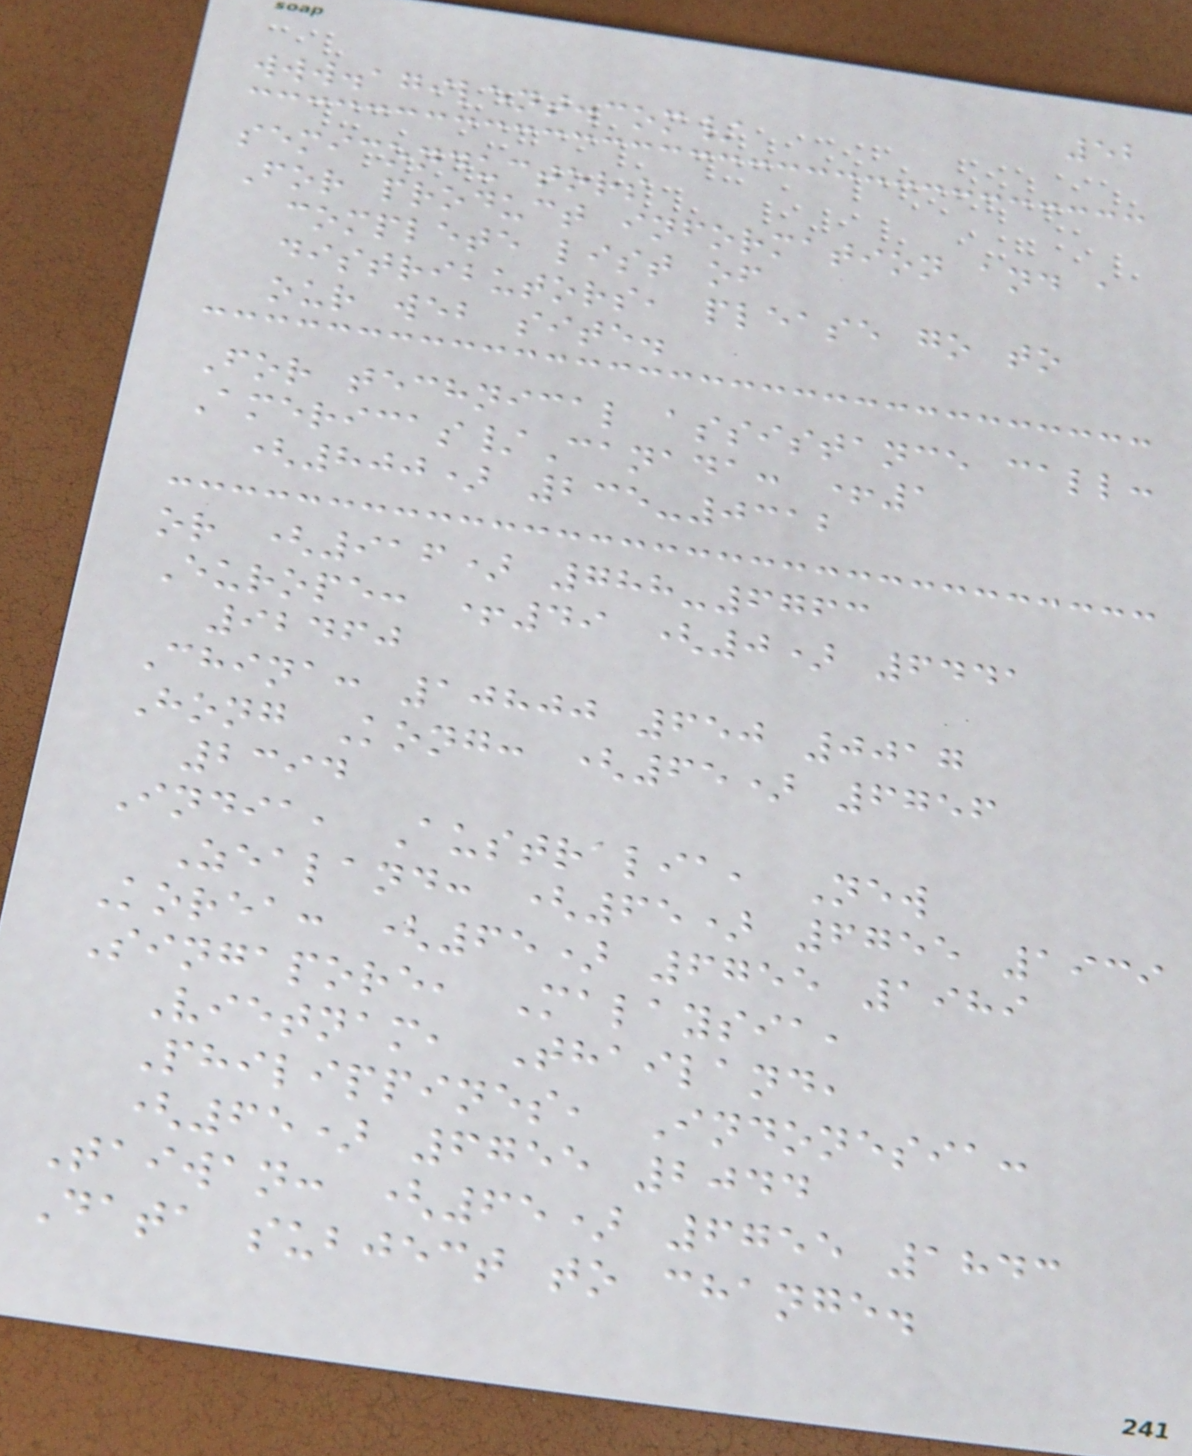52
www.agilent.com/
semiconductors
For product information and a
complete list of
distributors, please go to
our web site.
For technical assistance call:
Americas/Canada: +1
(800) 235-0312
or (916) 788-6763
Europe: +49 (0) 6441
92460
China: 10800 650 0017
Hong Kong: (65) 6756
2394
India, Australia, New
Zealand: (65) 6755 1939
Korea: (65) 6755 1989
Singapore, Malaysia,
Vietnam, Thailand,
Philippines, Indonesia:
(65) 6755 2044
Taiwan: (65) 6755 1843
Data subject to change.
